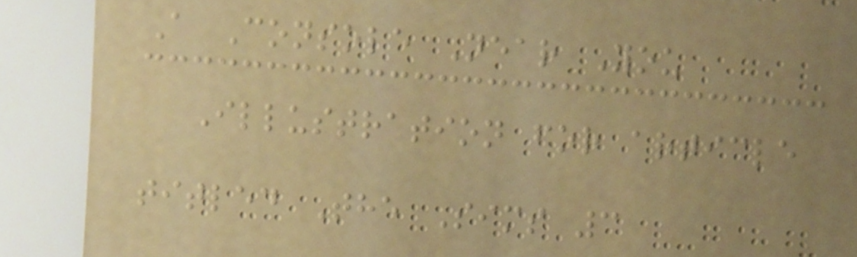A Console Near You
Illustration for article
titled The Sims 3
